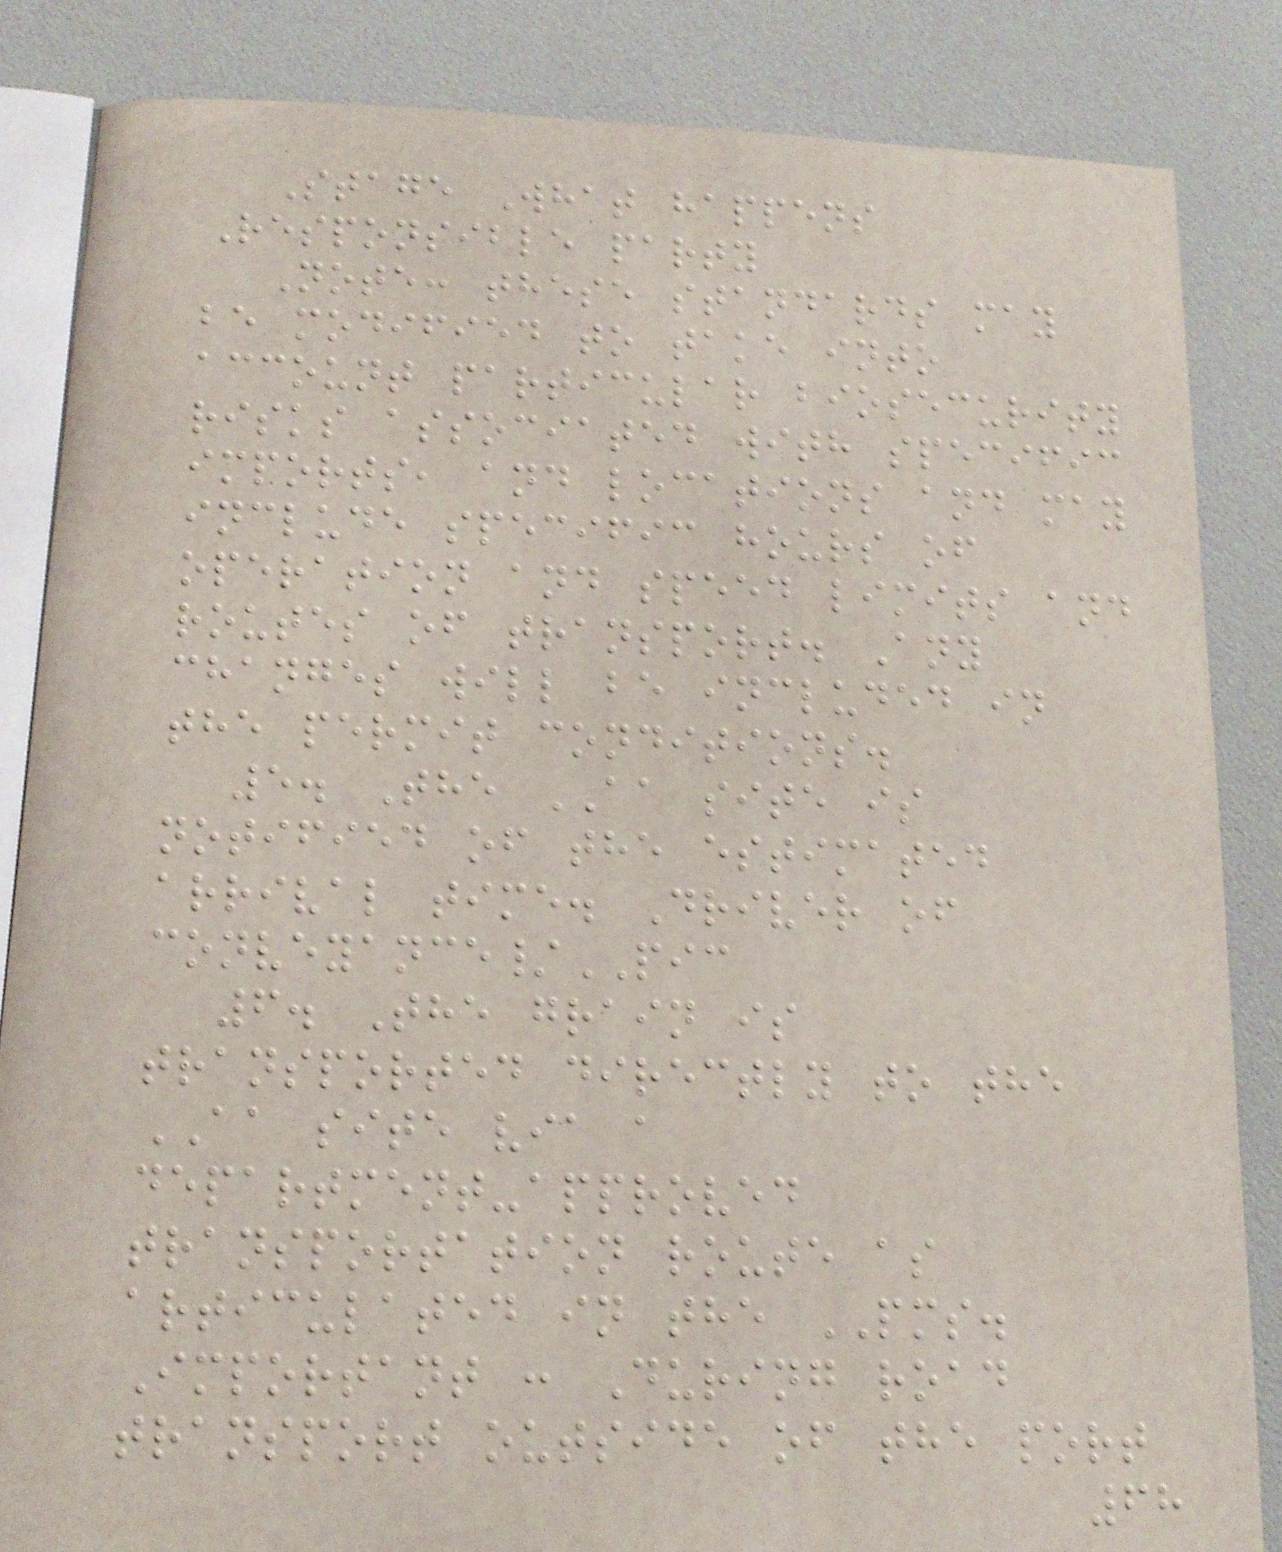Stage What happens
Responsible party
Note: these standards may
be modified to take into
account particular biosecurity
risks associated with specific
imports, and locations and may
include specific hours of
operation and speed limits and
routes of transport. Any
changes will be included in
the permit conditions.
5. The AA site is
notified of the estimated
arrival time. Driver of
conveyance/PIC
6. The grain is
transported directly to the
AA site via a
department-approved
transportation route as
articulated in the PMS.
Important : During road
transport outside of the port
68
